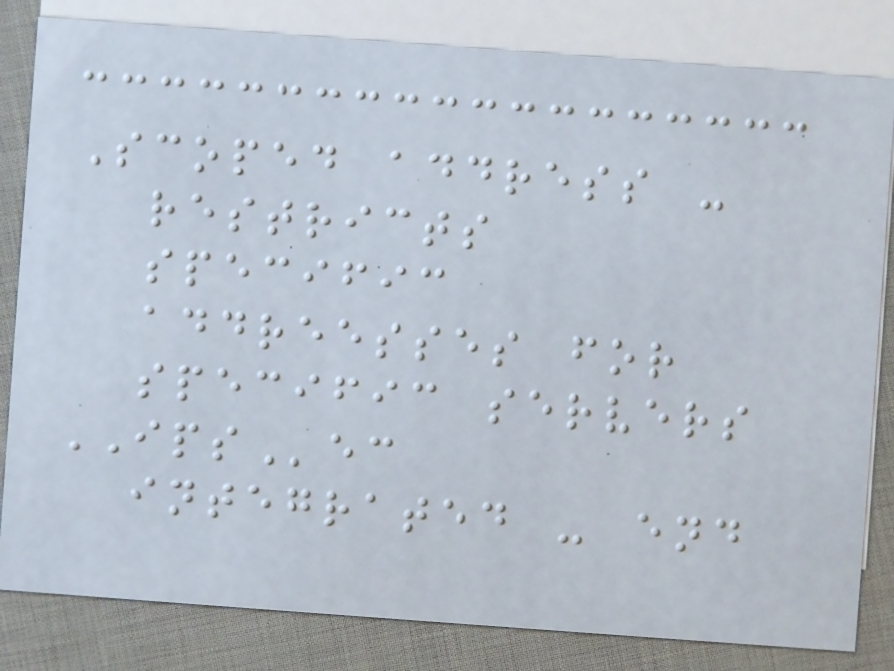Scoped address -
restricts
specific
addreesses for
specific servers
IPSec
integrated - end
